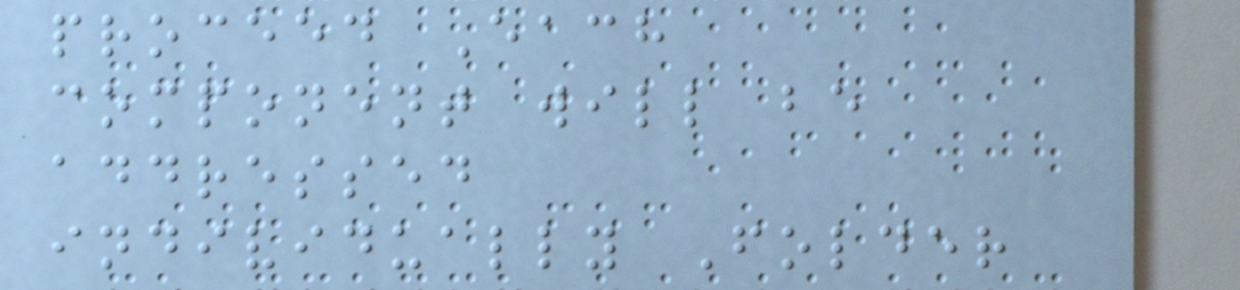proceed Each
component will be
addressed
individually Folder
